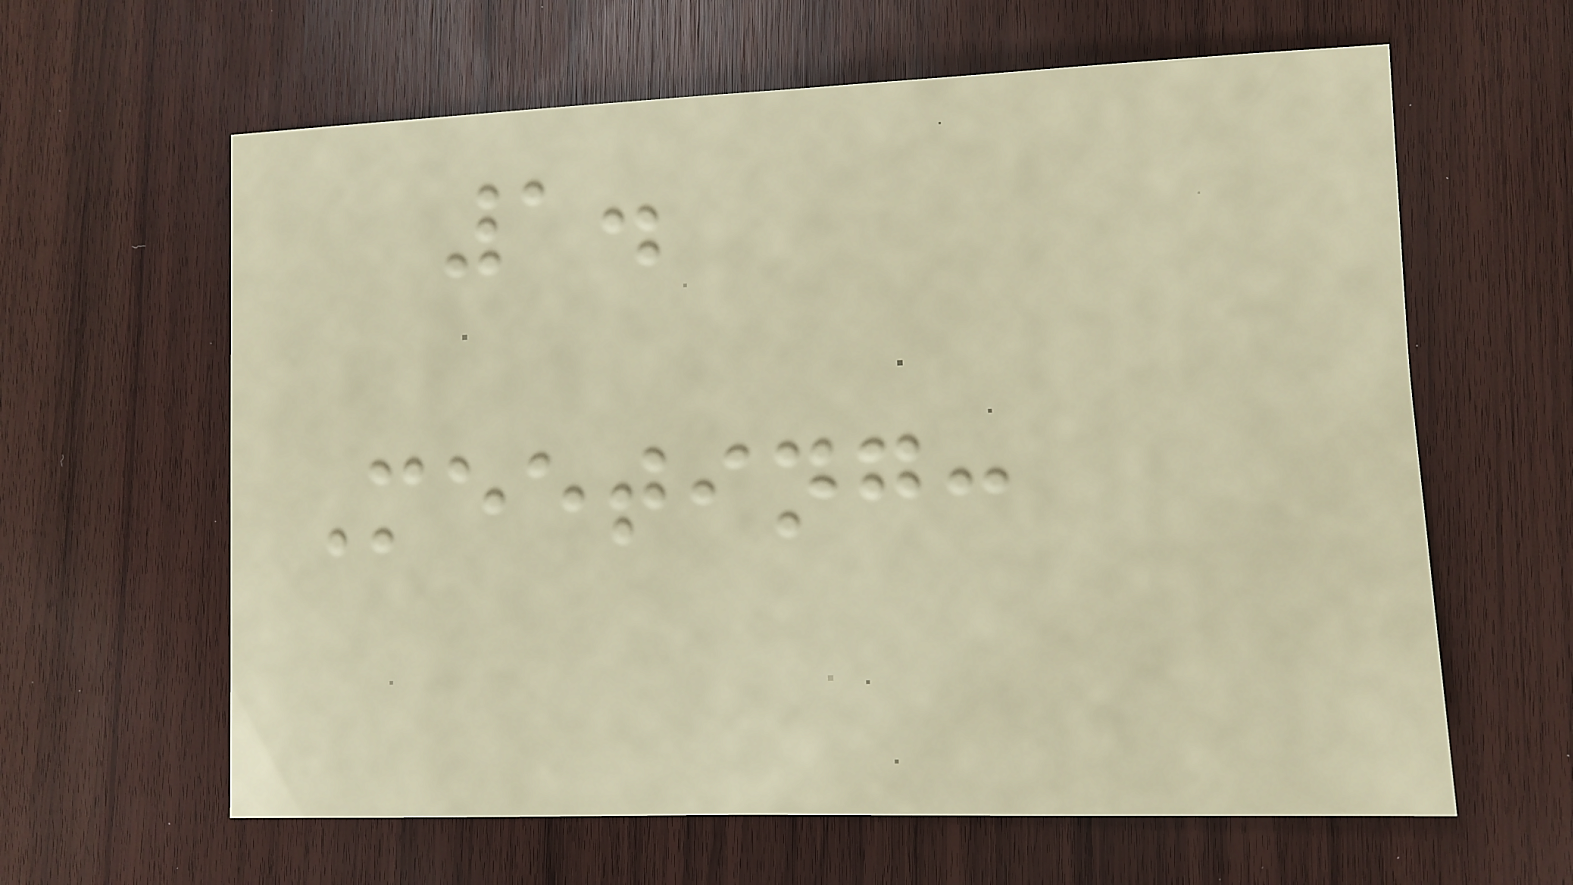1.
Meeting:
